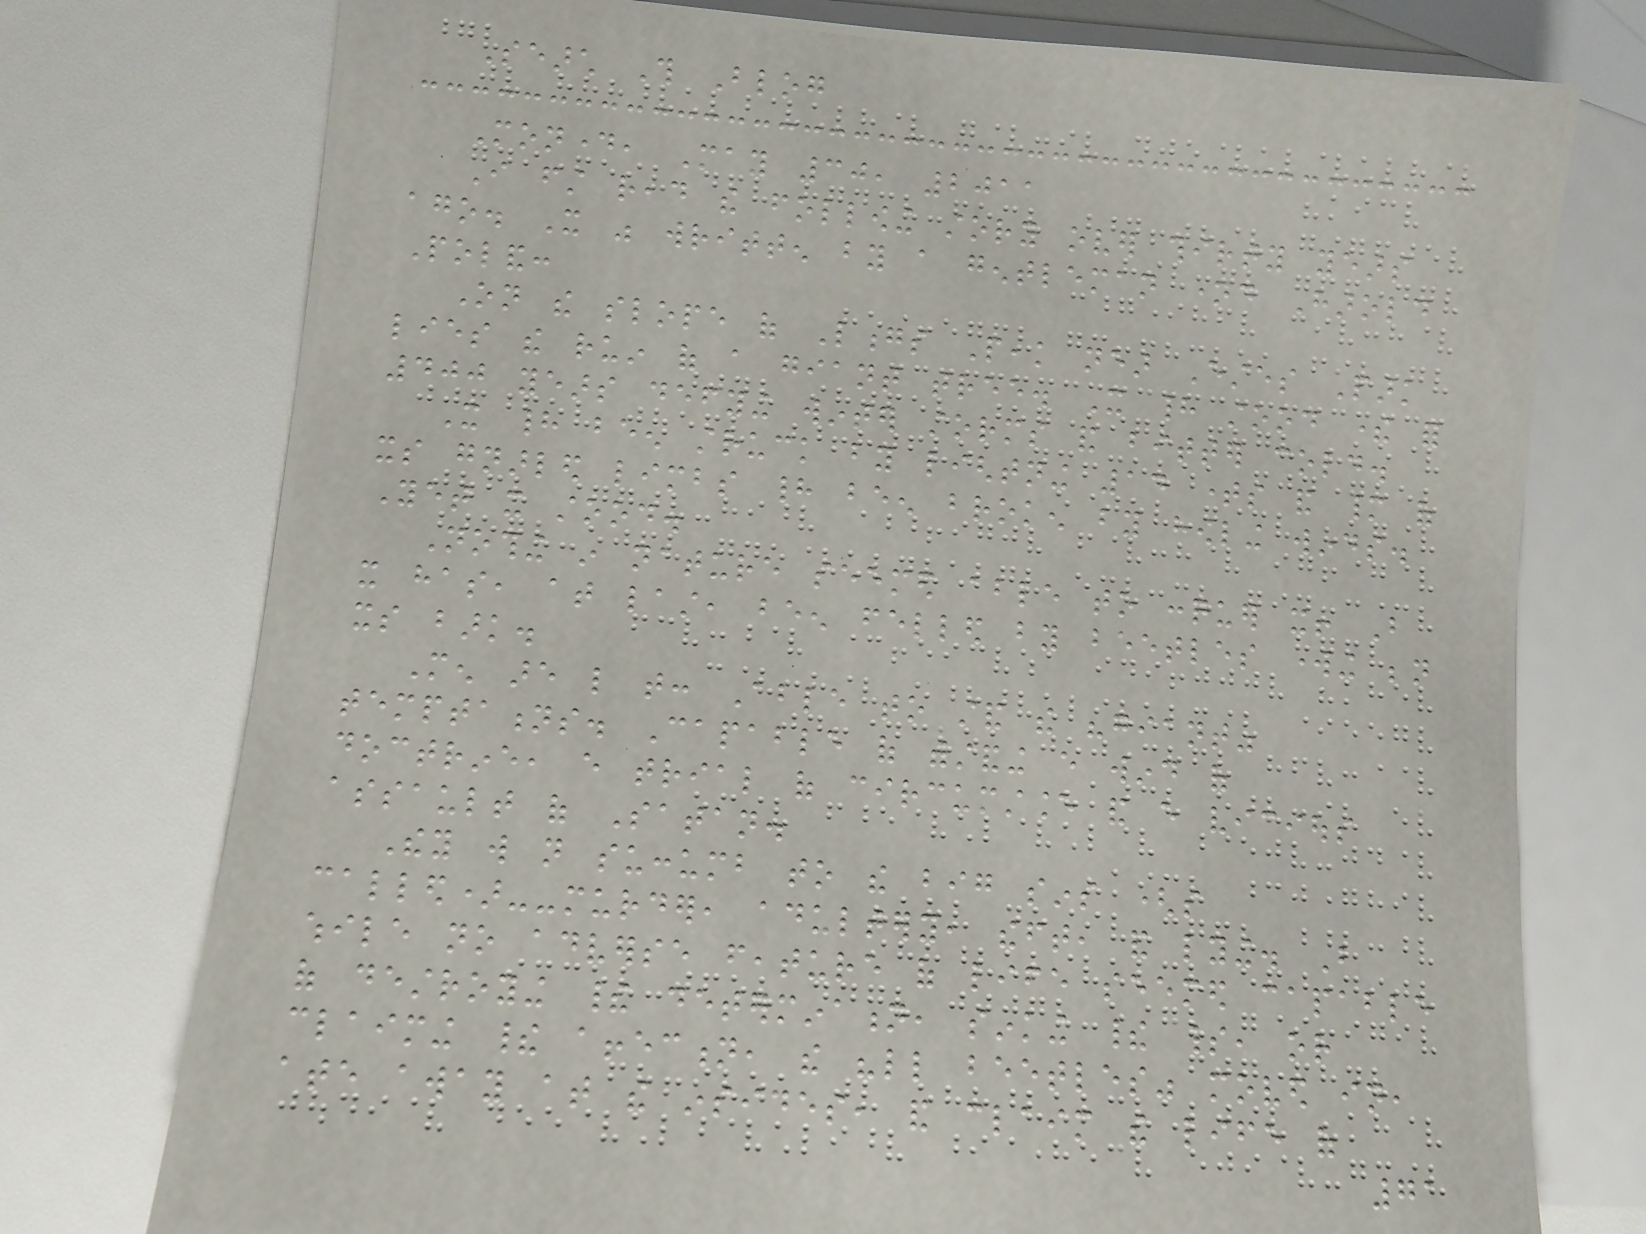Search This Blog
Monday, May 30, 2011
I first read the following story over thirty years
ago. It was written by a gentleman named Harold
Poland:
On the slope of Longs Peak near Estes Park
lies the ruin of a giant tree. It had stood there for
400 years defying winter storms and bitter cold.
It had been struck by lightning 14 times and many of
its gnarled limbs had been broken by howling winds.
Yet it stood.
Nothing in nature seemed able to conquer it! But
it has, at last, been felled by beetles working beneath
its bark.
Men are like that: Able to stand the "giant"
temptations. Capable of withstanding every wind of
doctrine, every trial of circumstance and every vicious
assault of Satan.
They will not succumb to the big sins (so
called)--murder, adultery, theft, and lying. But
while no adverse feature of life seemed capable
of destroying their determination, sinking their spirit, or
claiming their affection, the "little beetles" moved in,
ate away at the insides, and claim the life of
71
